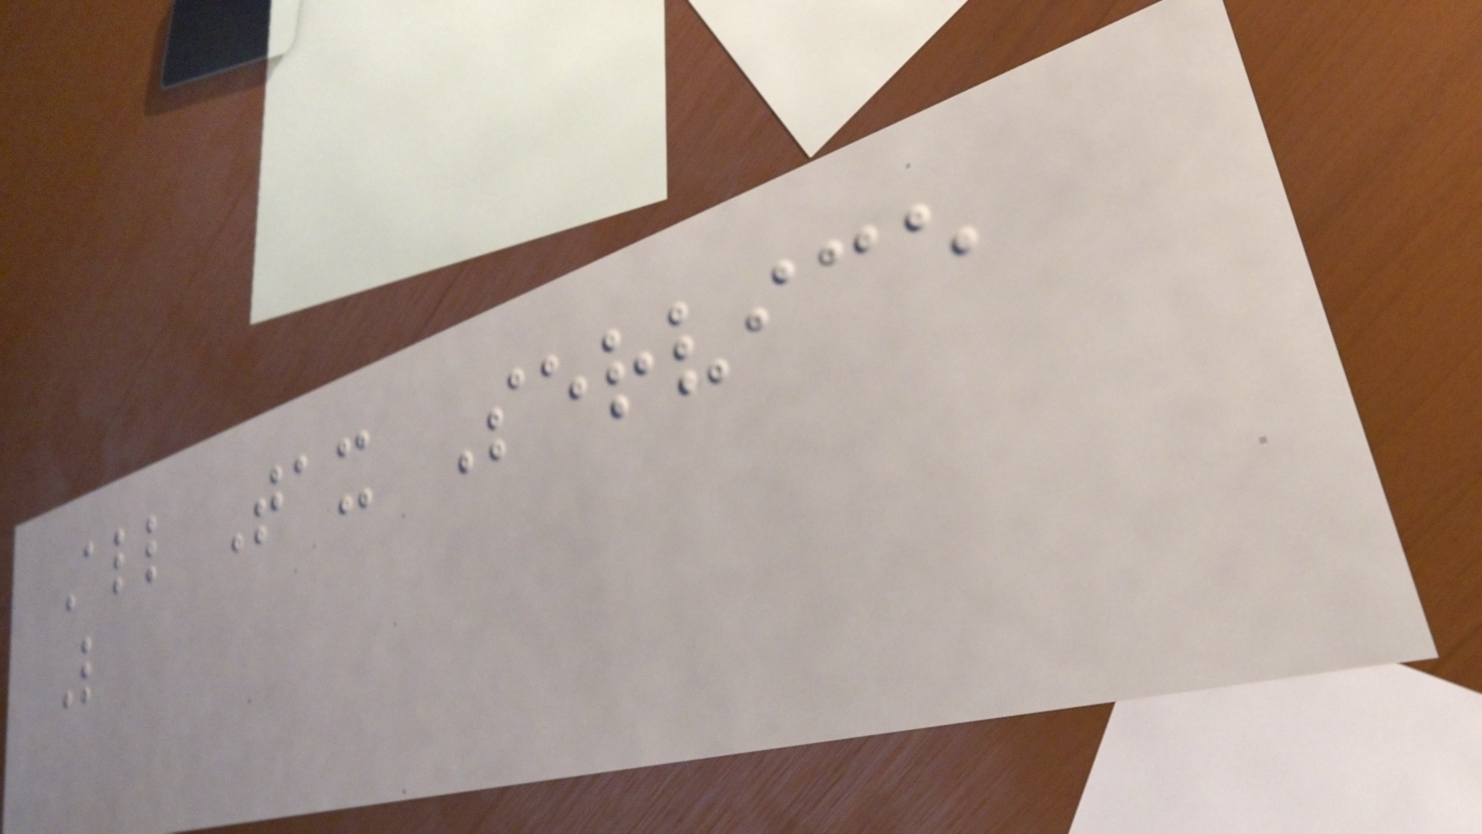All Tax Service
L
